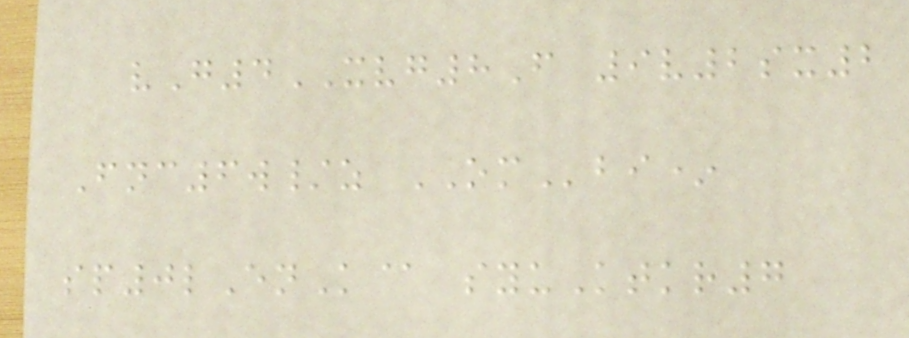vG4XVG8F 9v2sx2
Fnc6w/z OMbi*
sp0lEnK@ syuKtkr7
